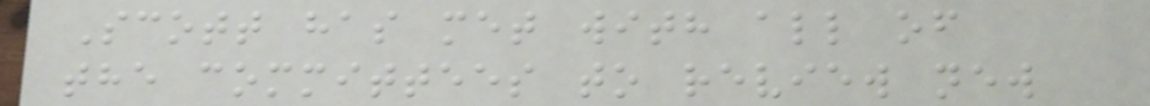Scott has met with all of
the committees to review new
